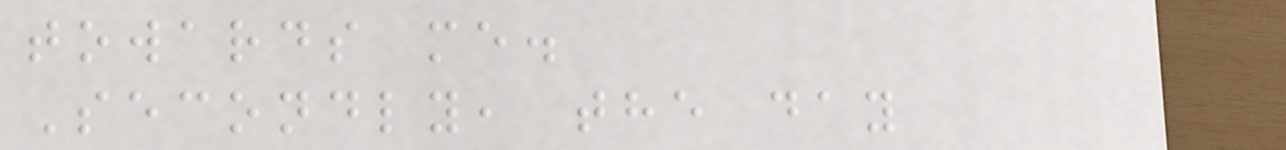towards me.
Secondly, the day
